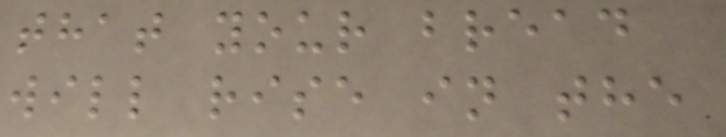that your bread
will rise in the
